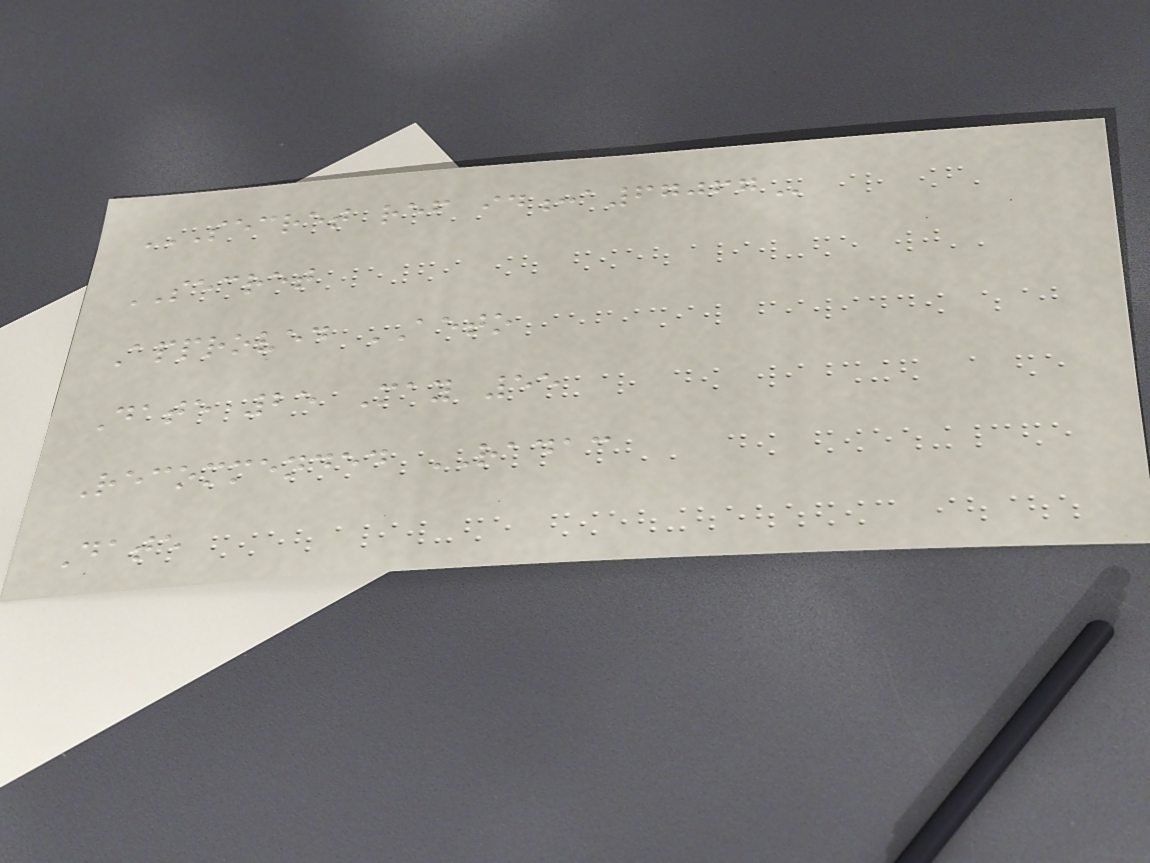SECRET REF ID:A67067
SECRET
Approved AETO
Date 25 May 55
Recommended RADAC
Date
